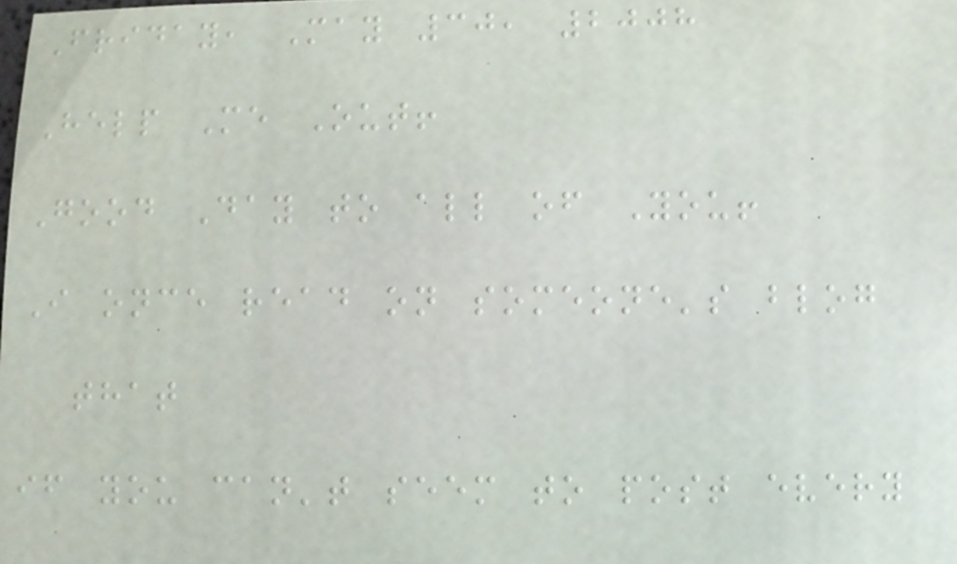Friday, May 30, 2008
Help Me Out!
Good Day to all of You!
I once read on someone's blog
that
if you can't seem to post every
